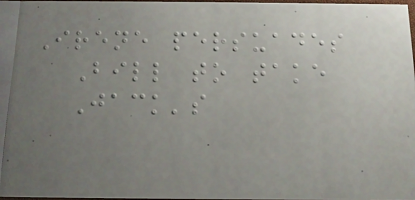Irene persuades
Bill to take
Jack's
